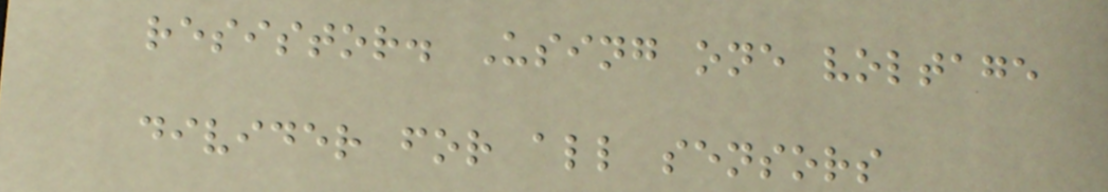resistor. Using one voltage
divider for all sensors
